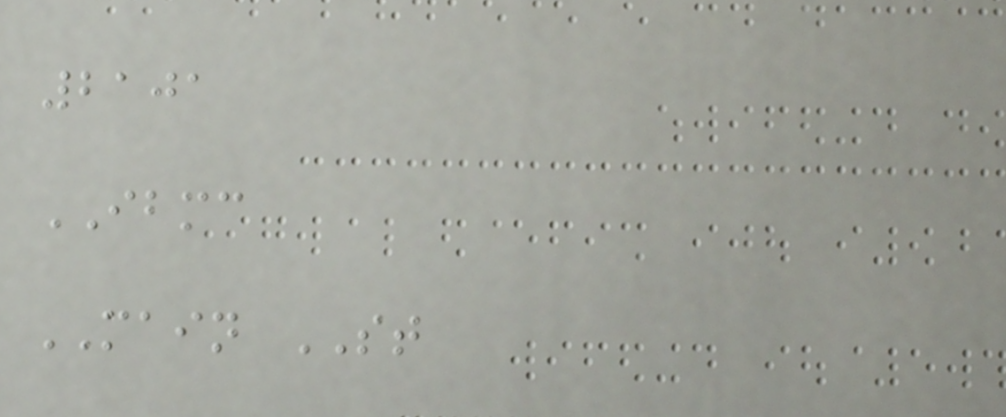2101
IBMC
MAIN ST
